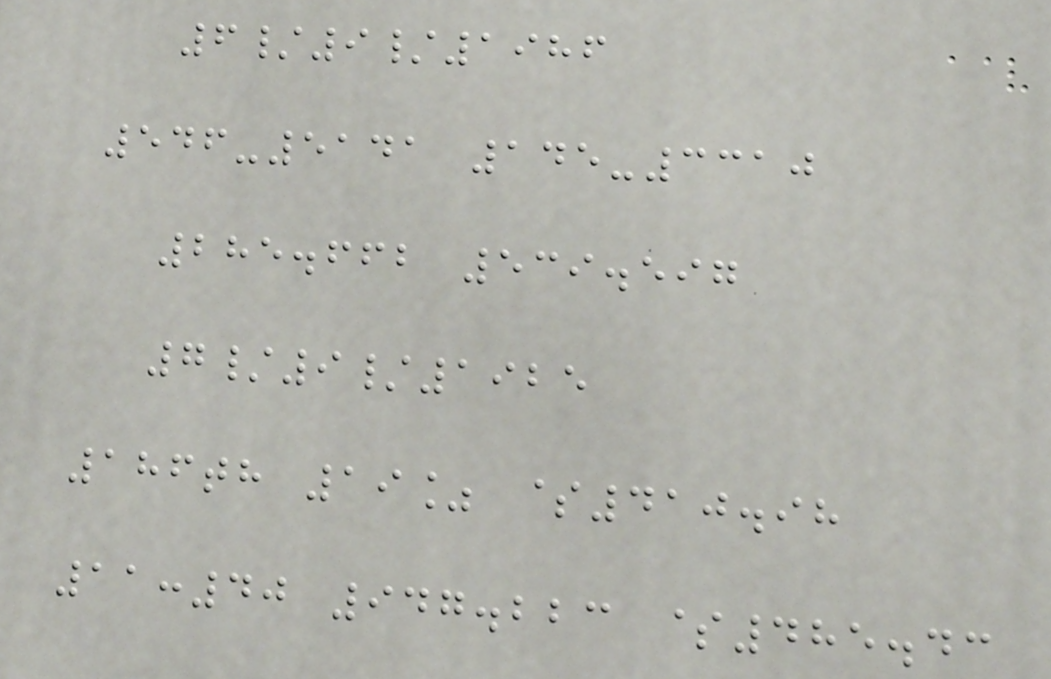6/9/1986
546-5141 145-3310
285.662 539.597
7/9/1925
186th 19% $410.98
11:40 947.223 $485.43
